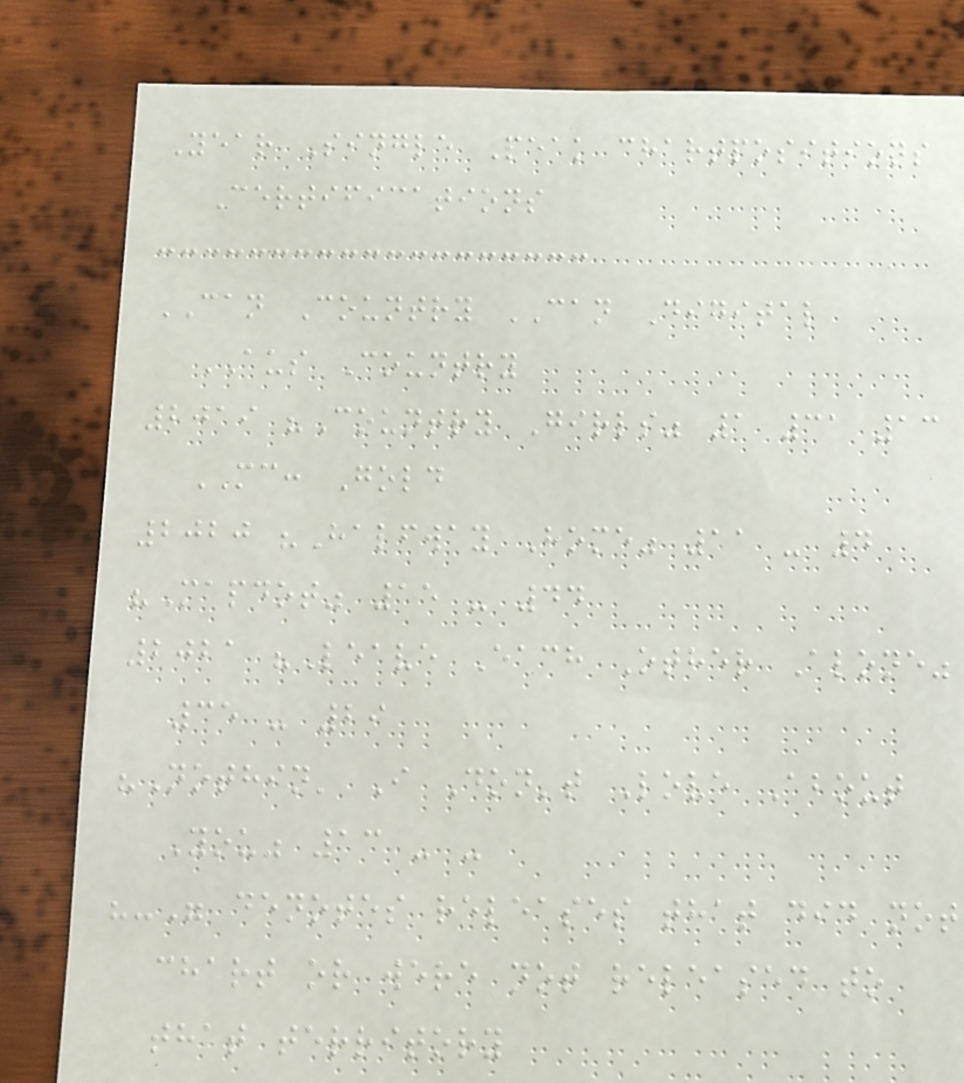Year Single Peak chartpositions
Certifications
CAN Country CAN Digital
AUS Country
2019 "Country Girls" 1 31 13
MC: Gold
2020 "Halfway Home" 11 - 4
"Mapdot" 15 - 44
2021 "Leave Each Other Alone"
35 - 29
"Nothin' I Don't Love About
You" 13 - -
"-" denotes releases that did not
chart or were not released to
that territory
